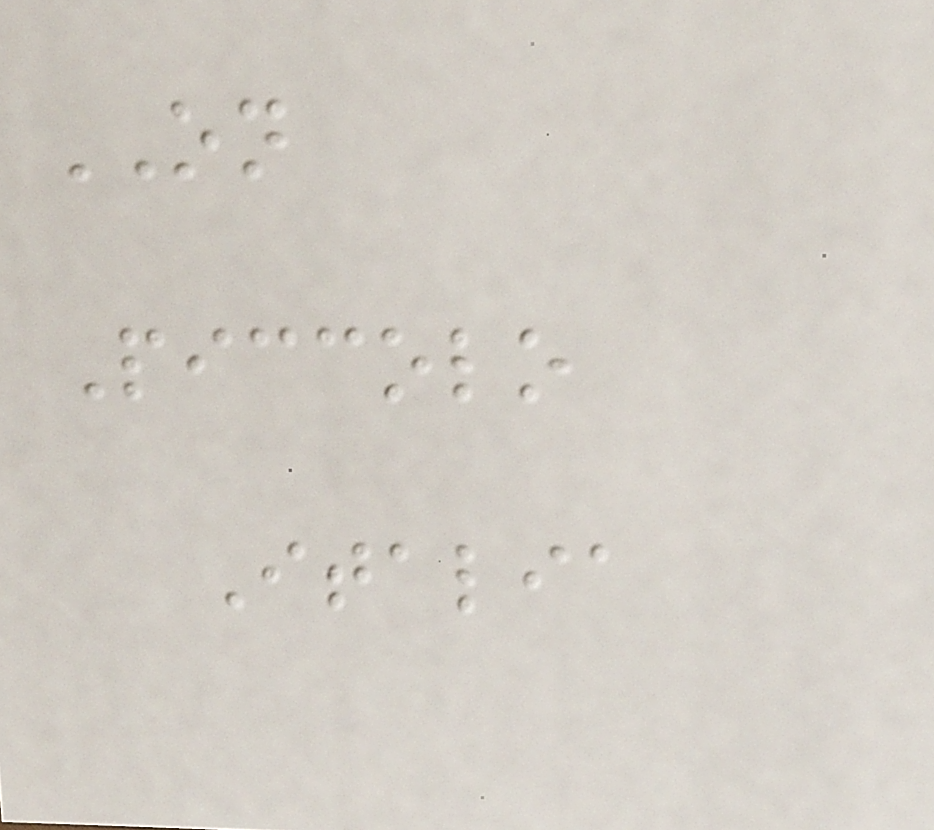ON
Piccolo
Italia
